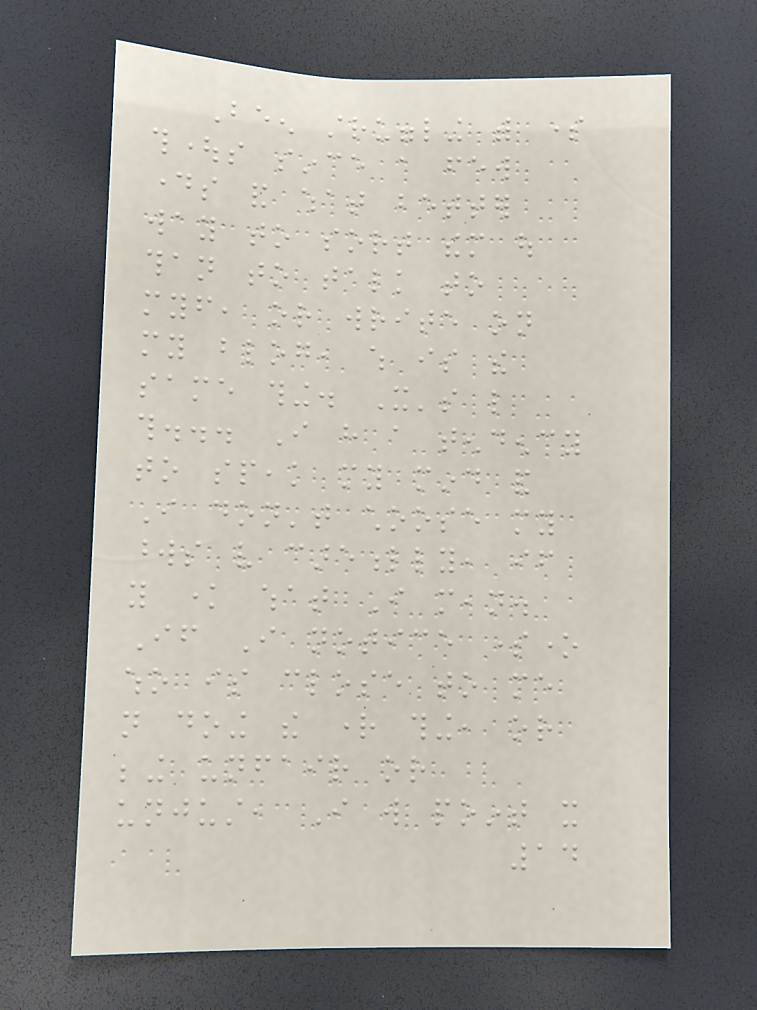Been struggling with some
thoughts since a few
days and what better
way to sort them out
than to talk to
myself, or write on
my blog, which is the
same thing. It's like
this... I have a tendency
to speak my mind and
I don't choose my
words very carefully, if
you know what I mean.
If I notice someone
who is close to me
not doing the right thing, or
being unfair or
unjust, I will point it
14
